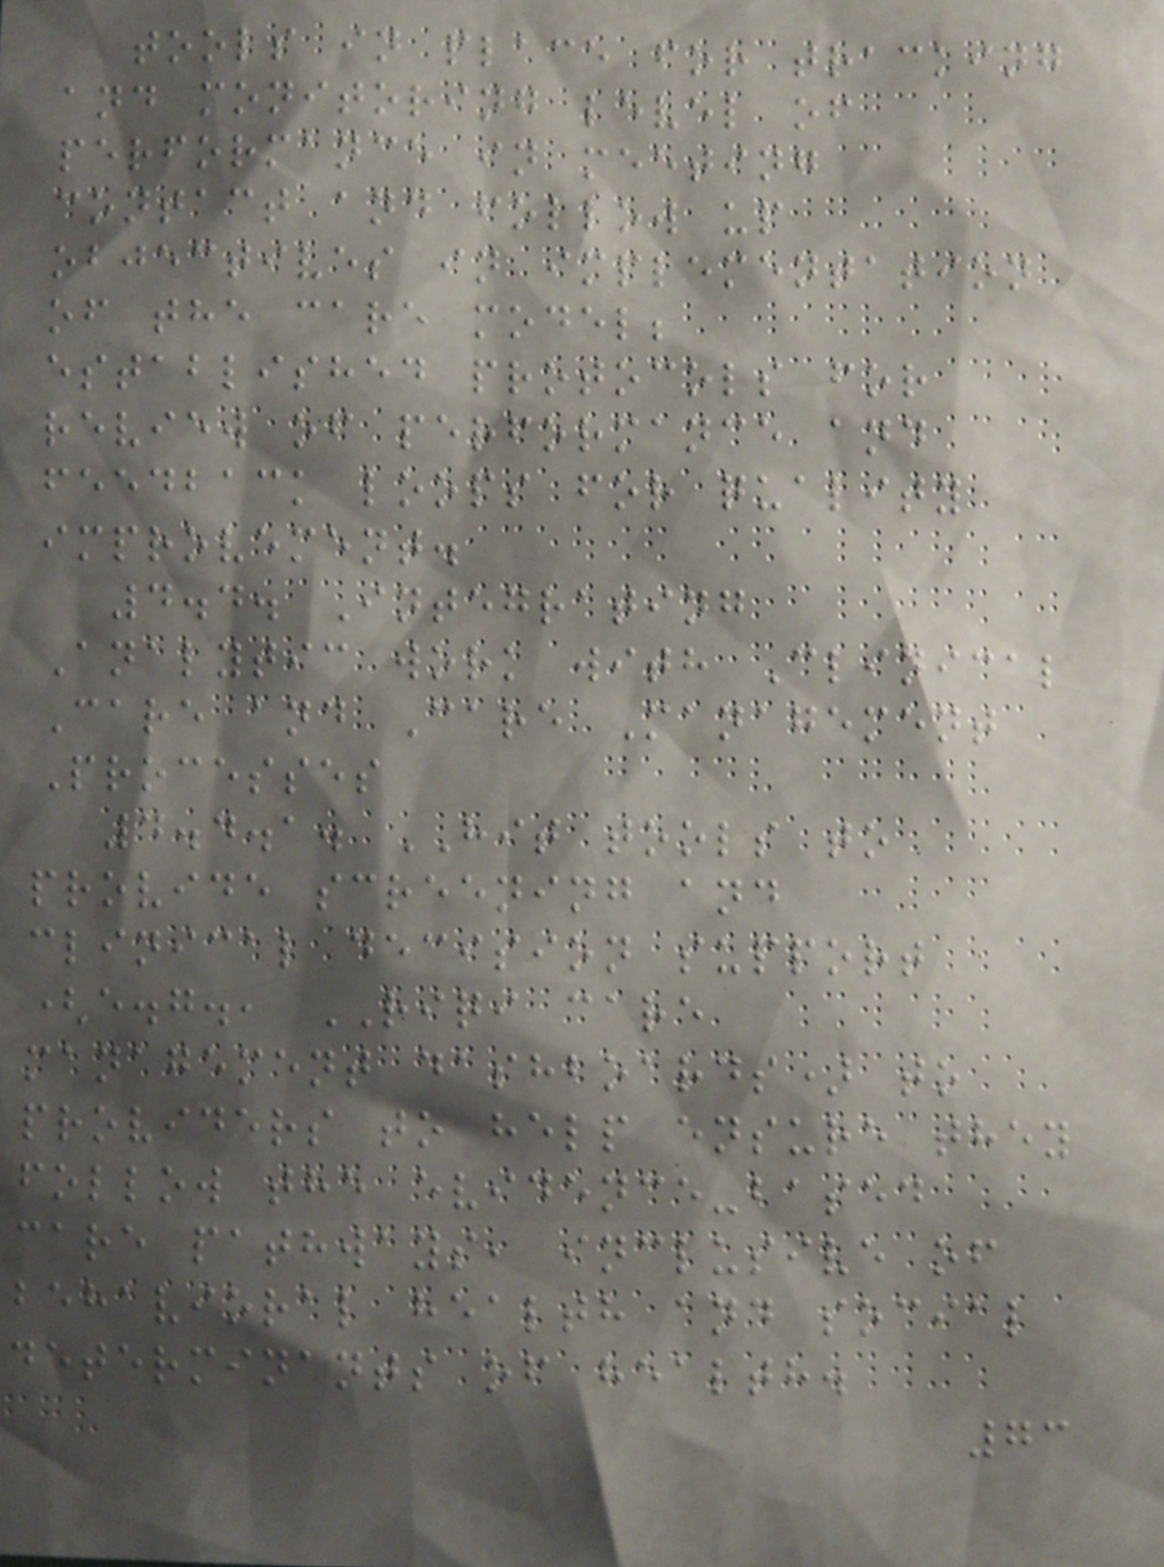tools in place for tracking
and monitoring level of
performance in meeting
contact and follow up
objectives in implementation
of the care model;
established protocols for
review of performance and
feedback loops for quality
improvement.
4.4. Integrating
Analytic work with Clinical
Care and Care Management
Processes
4.4.1. HIT tools to
provide screening and
clinical decision support
(e.g., RIQI care
management dashboards) to
providers to help ensure they
follow the evidence-based
care pathways, inclusive of
behavioral health and social
determinants of health.
73
